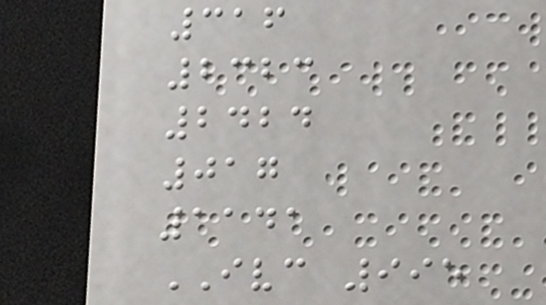316
2323
2424
017
1141
IVC 995
